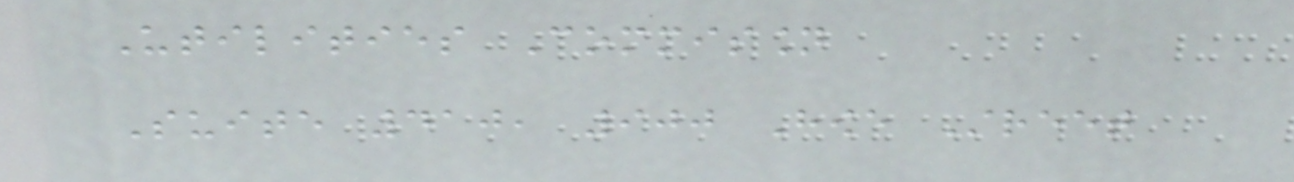Utilities Commission
Suite 410, 900 Howe Street
